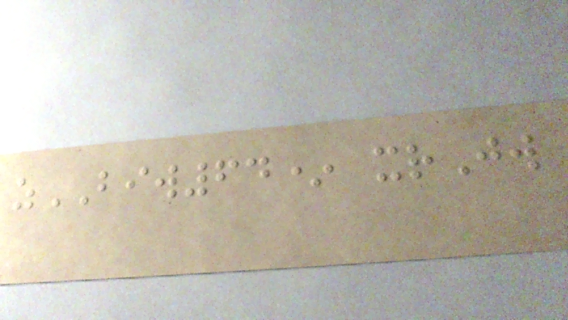zBIW64* xrJw
